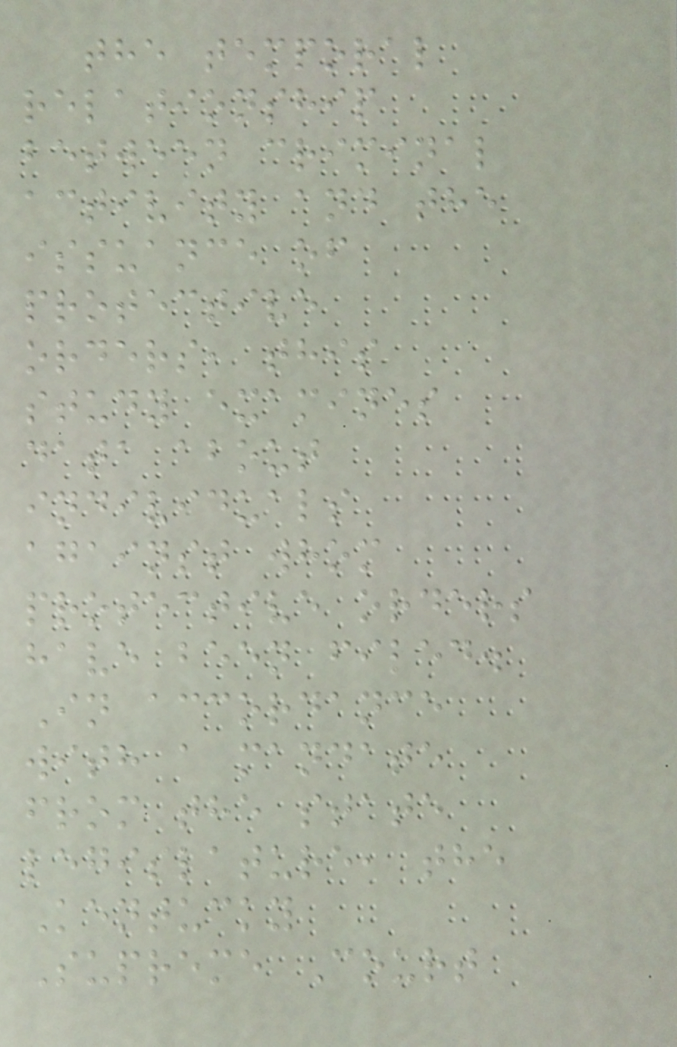the temporal
relationship
between criminal
activity and the
issuance of
protective
orders, this
study examines
data about
individuals
against whom
protective orders
have been filed.
In accordance
with a mandate
from the state
legislature, the
Kentucky
Supreme Court
